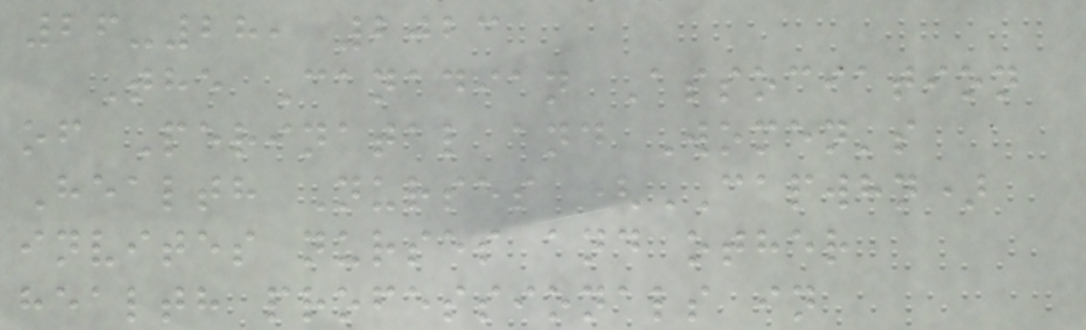26-28, 2023
The Canadian Association
of Perinatal and Women's
Health Nurses (CAPWHN)
invites nurses and other
health professionals in
